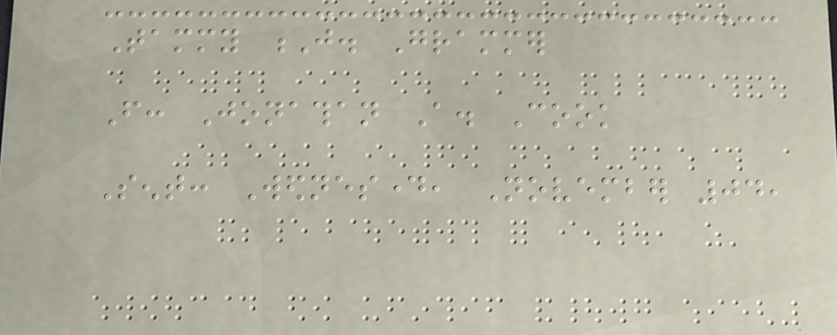Tammy J. Grammer
From: Jonathan A. Cook
Sent: Wednesday, November 04,
